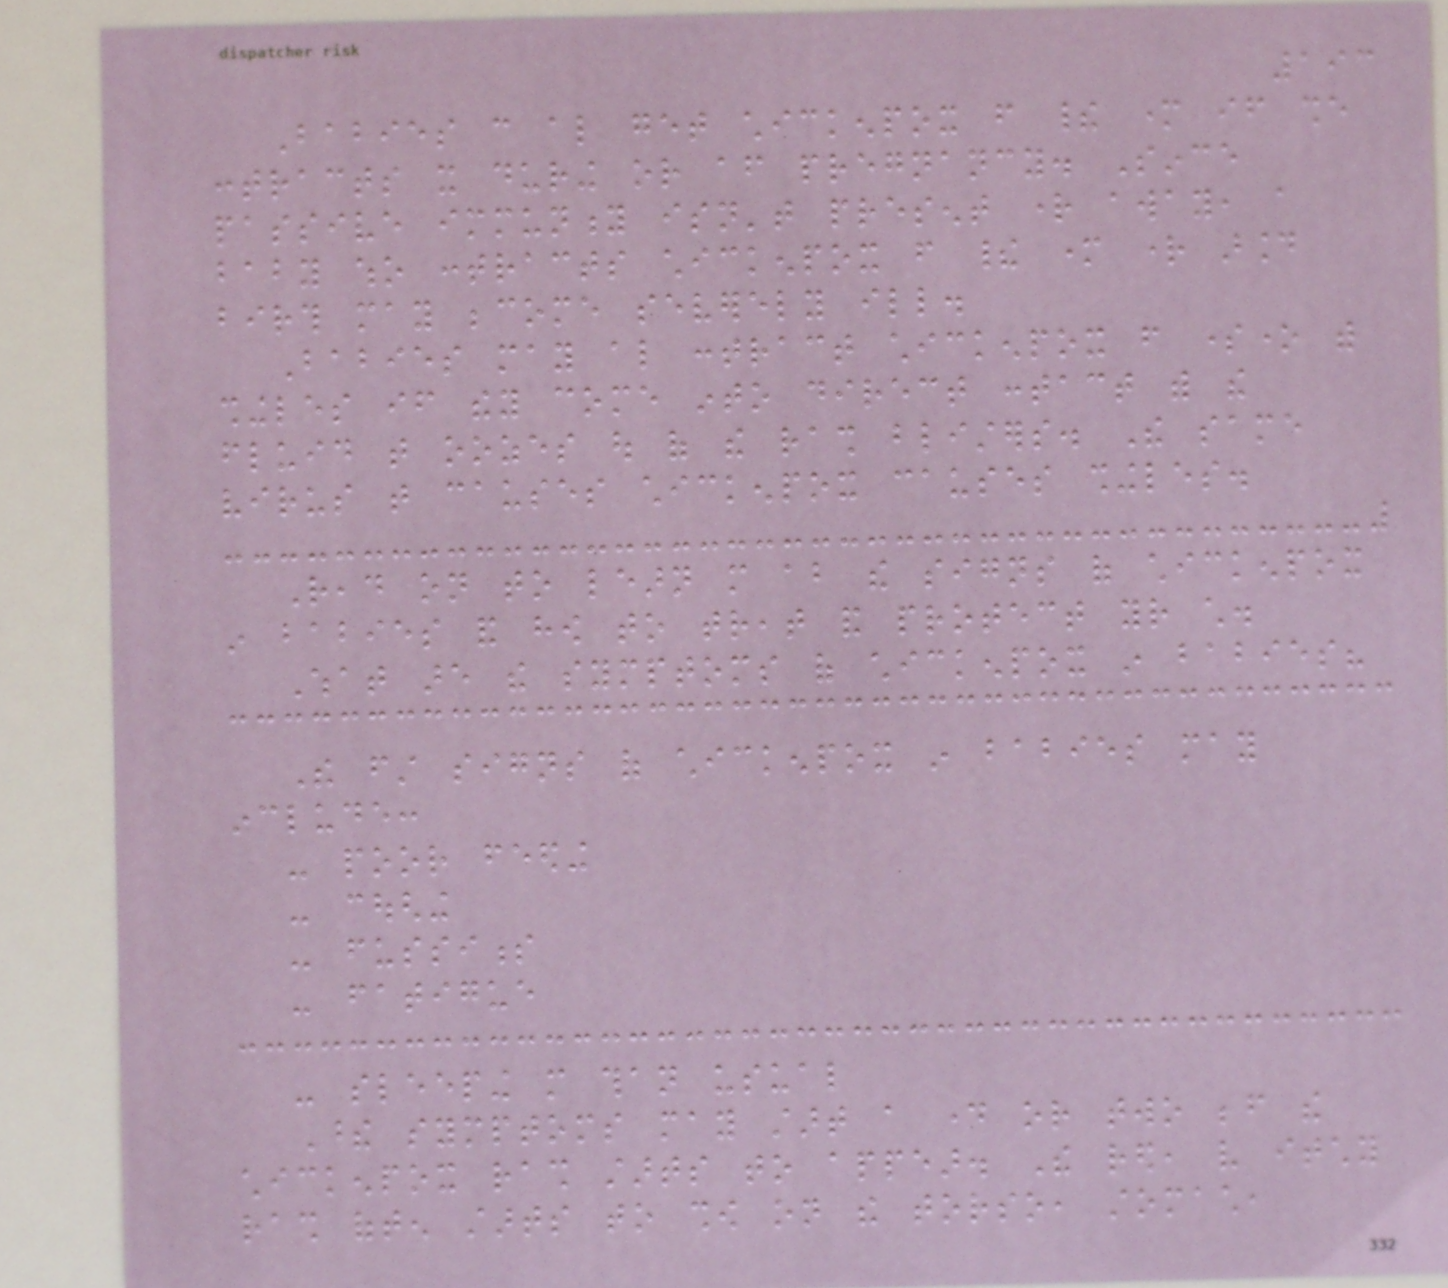193
Babies can also get chickenpox from their mother if she
contracts it during or after pregnancy. Since
passive immunity isn't present right away, a
baby who contracts chickenpox from their mother right around
birth may become severely ill.
Babies may also contract chickenpox from someone with
shingles if they come into direct contact with the
fluid that oozes out of the rash blisters. The same
virus that causes chickenpox causes shingles.
Read on to learn more about the signs of chickenpox
in babies and how to treat and protect your child.
What are the symptoms of chickenpox in babies?
The first signs of chickenpox in babies may
include:
- poor feeding
- coughing
- fussiness
- fatigue
- sleeping more than usual
These symptoms may start a day or two before the
chickenpox rash starts to appear. The red, very itchy
rash often starts to show on the torso, stomach,
